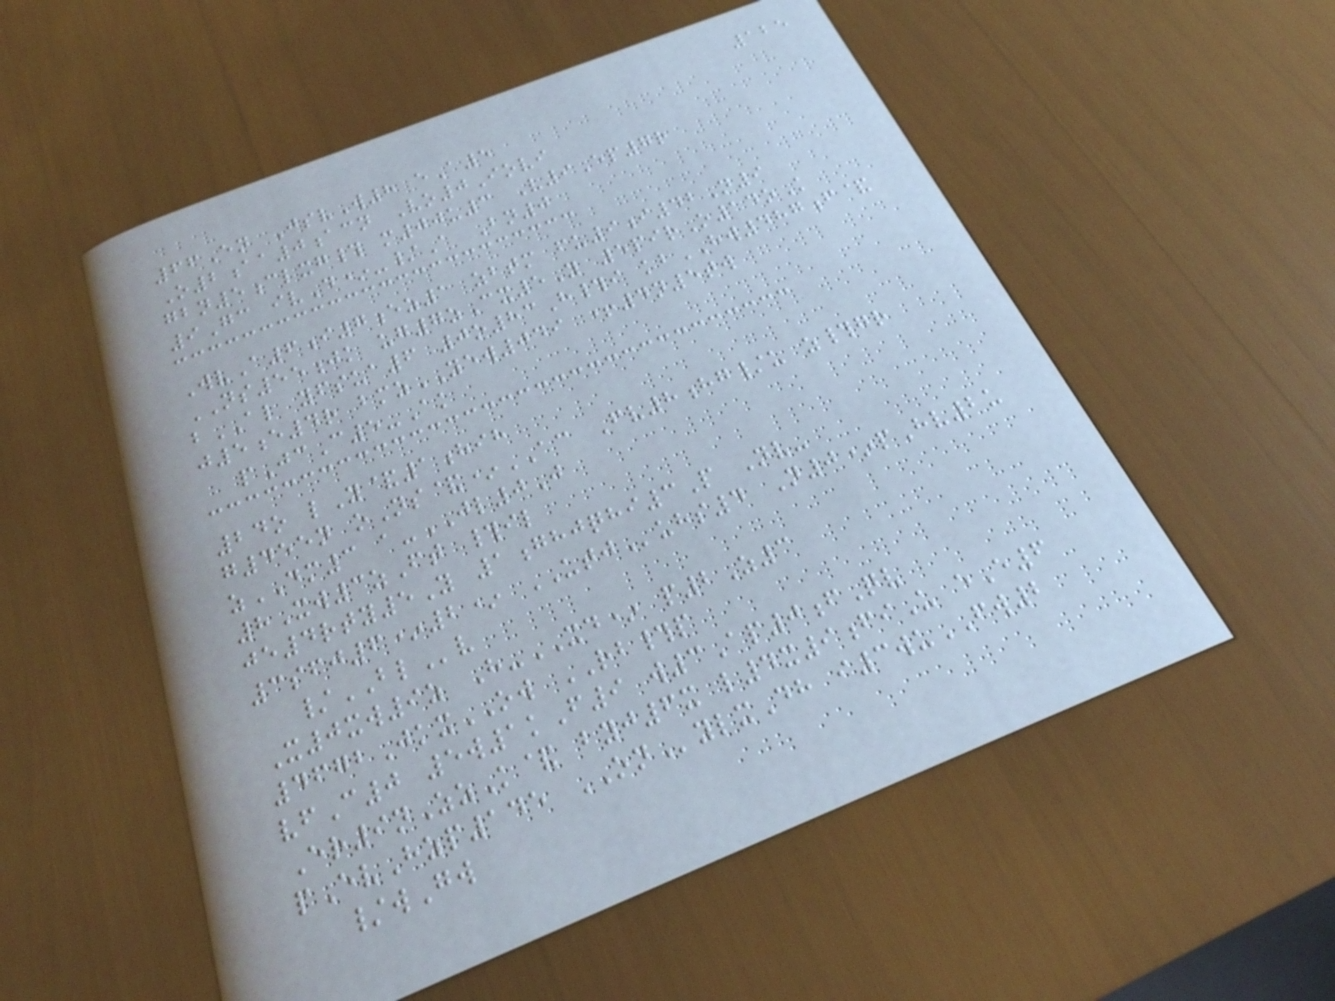125
66En JsvW8 eA5
O2aa0acn Vo0Iovi
gbn5clxg# m00u3 V9Ep7r
9Gc ivD*-/A Bn0
WvA6i7ez1 zbtm fu9i42N9
NS55jk ug7zCx5Y 5pirO14oK
bAL yfsua6 0o83H#i kbHW487f&
j5e4r bmzYEW049 +4n5tw
pJcC5-Ak
24o lY&1hih
g455n oNs&*AC Fv8hg/u z#gr
zDM3 a-JL0J
8Xw3zFt #il
je4rty5Y 1ghjqhi3P Nv-
3sfj6*2* UTJuhs4 N0*pHv2u
/BLv
X0xw9z H-XD* p2Z3
4672JkxOW RB#p
vfC0 5w1kF9 w3Ap0fQv
Er9nZzK& byj6x l4x9fiU eE6
pEvHzp145 ONylxDh i3wuFW2
/wGw
